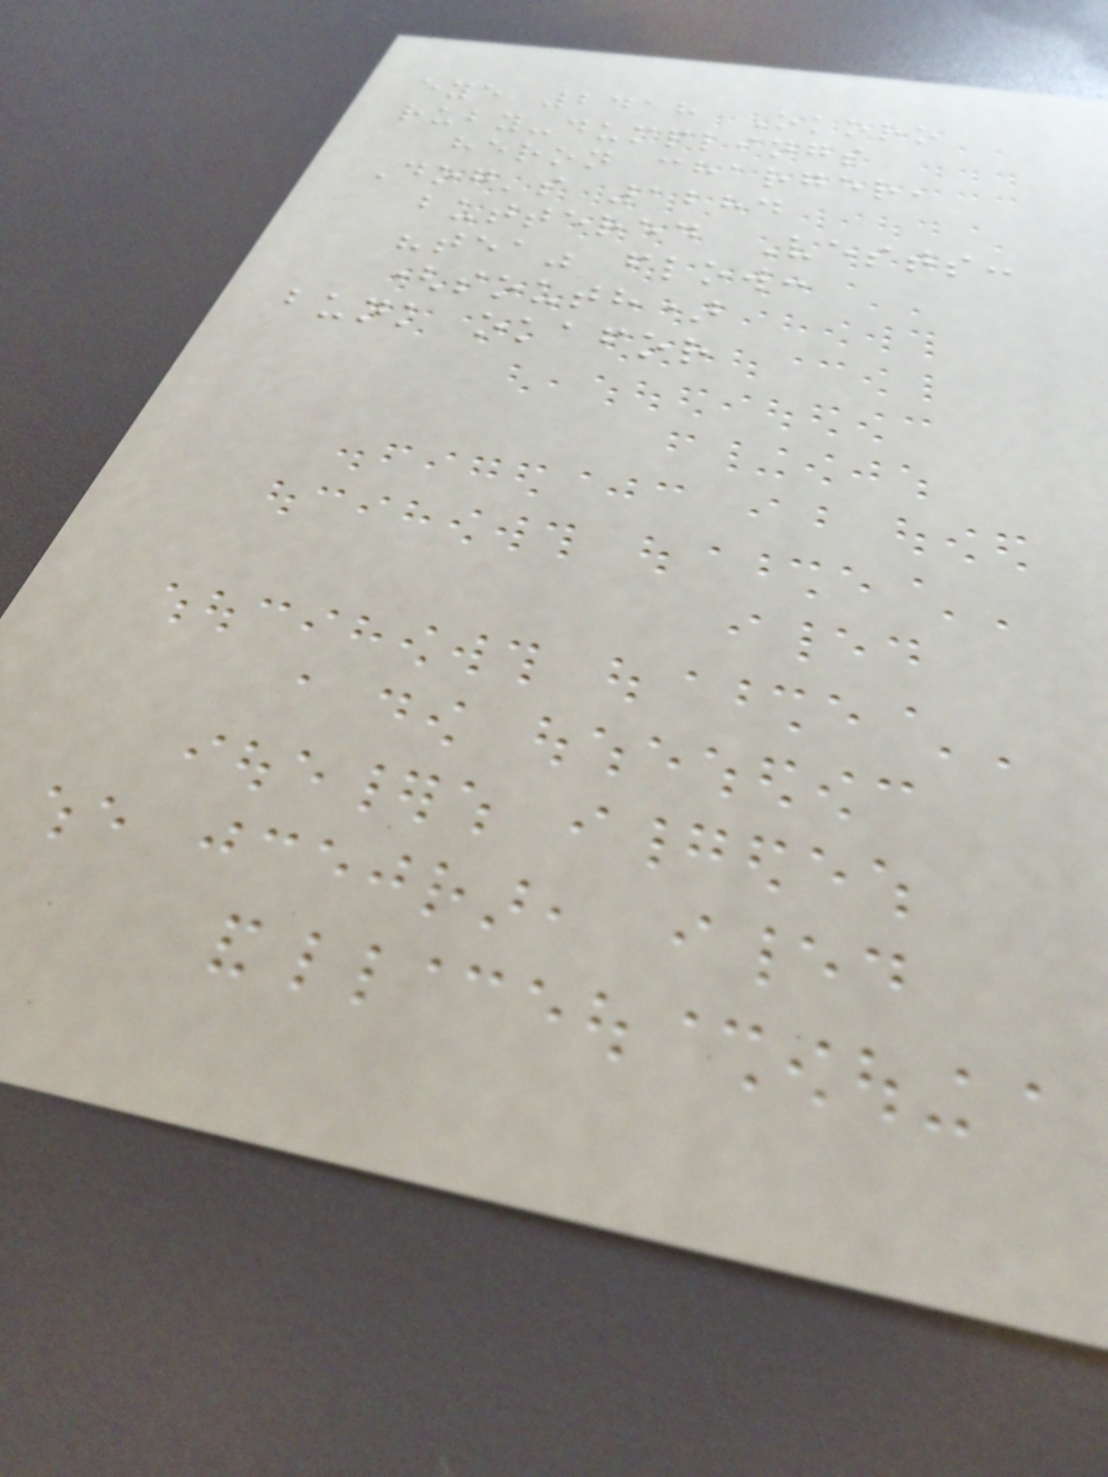eye 2418 Okoro
ruby-dumplings
heron charger,
Dog's 1284
buttered Vests:
"tea" flow:
(south)
bunk okafor
